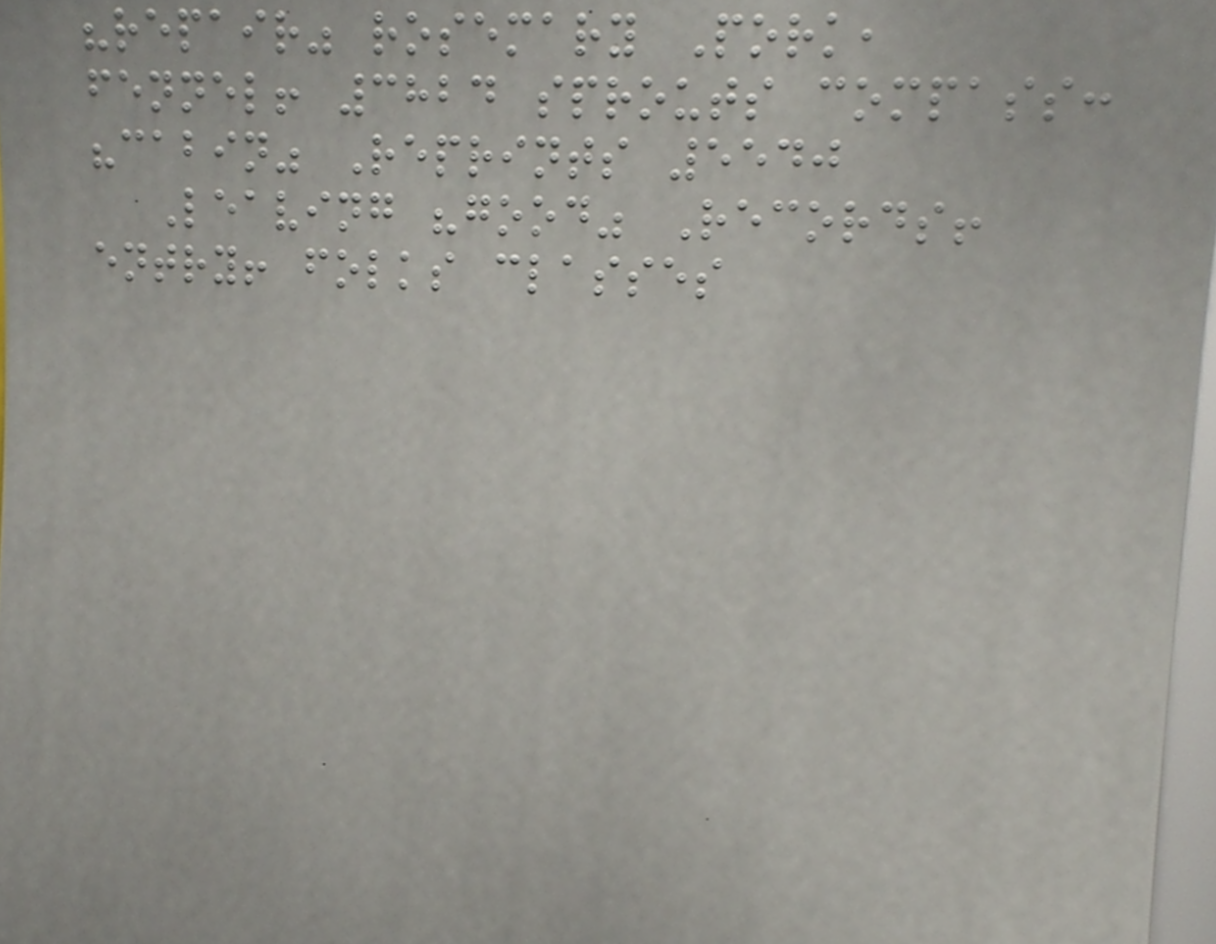"repair" rosemary Pork,
fennel! 3824 sprouts compass:
"cabin" Reprints 5540
Leaving "good" Records!
entry! folks classes
